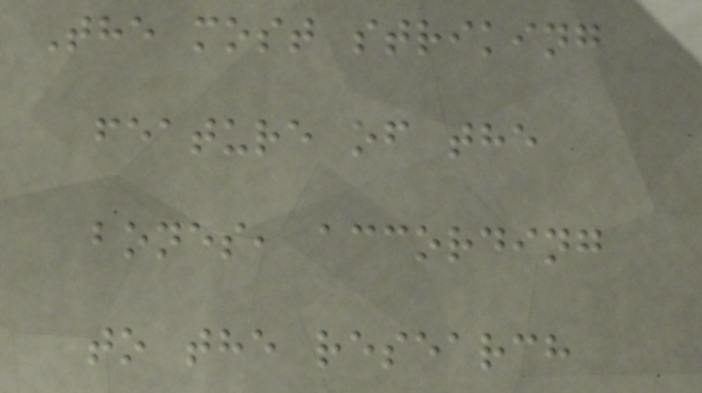The most striking
feature of the
bones, according
to the research
